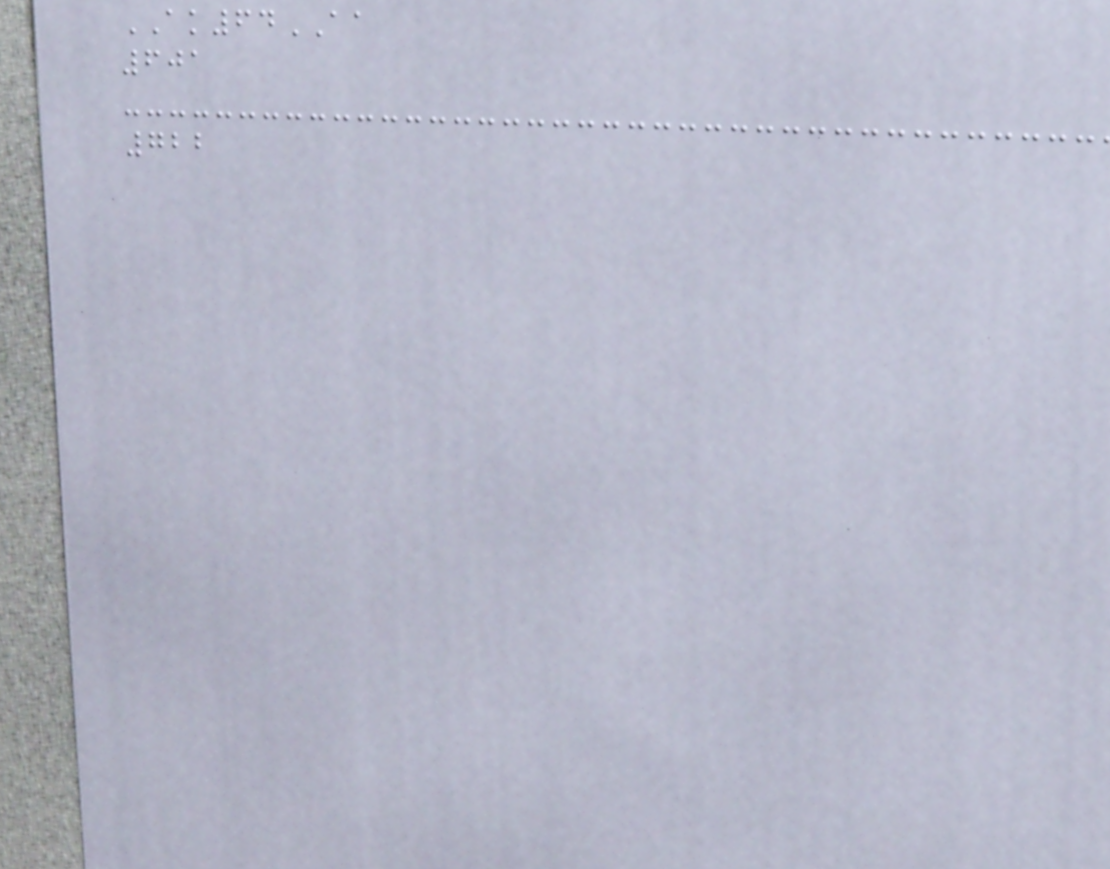AK64AA
601
722
